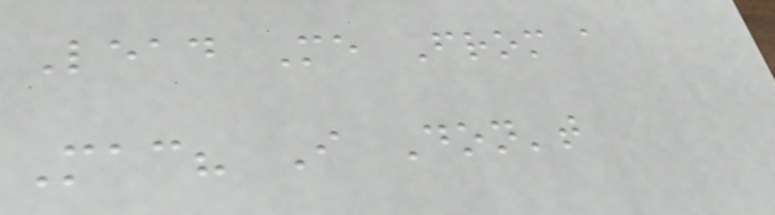Lead Me From a
Mac? I Don't
